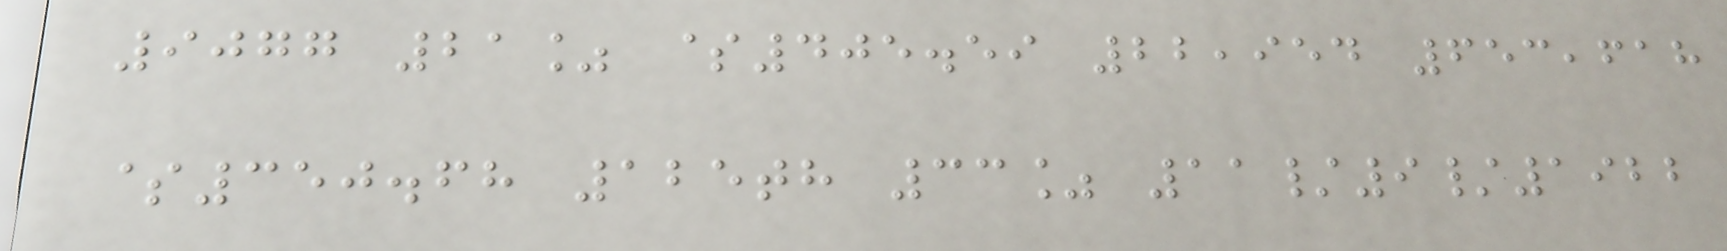9077 21% $405.59 22,954 653,618
$350.68 125th 33% 11/9/1922
